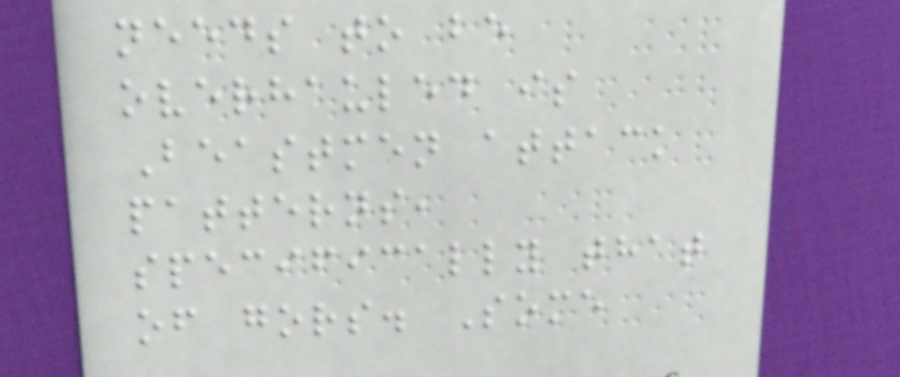needs to be
overhauled is
Beastmen attack
patterns,
specifically that
of gors. Some
